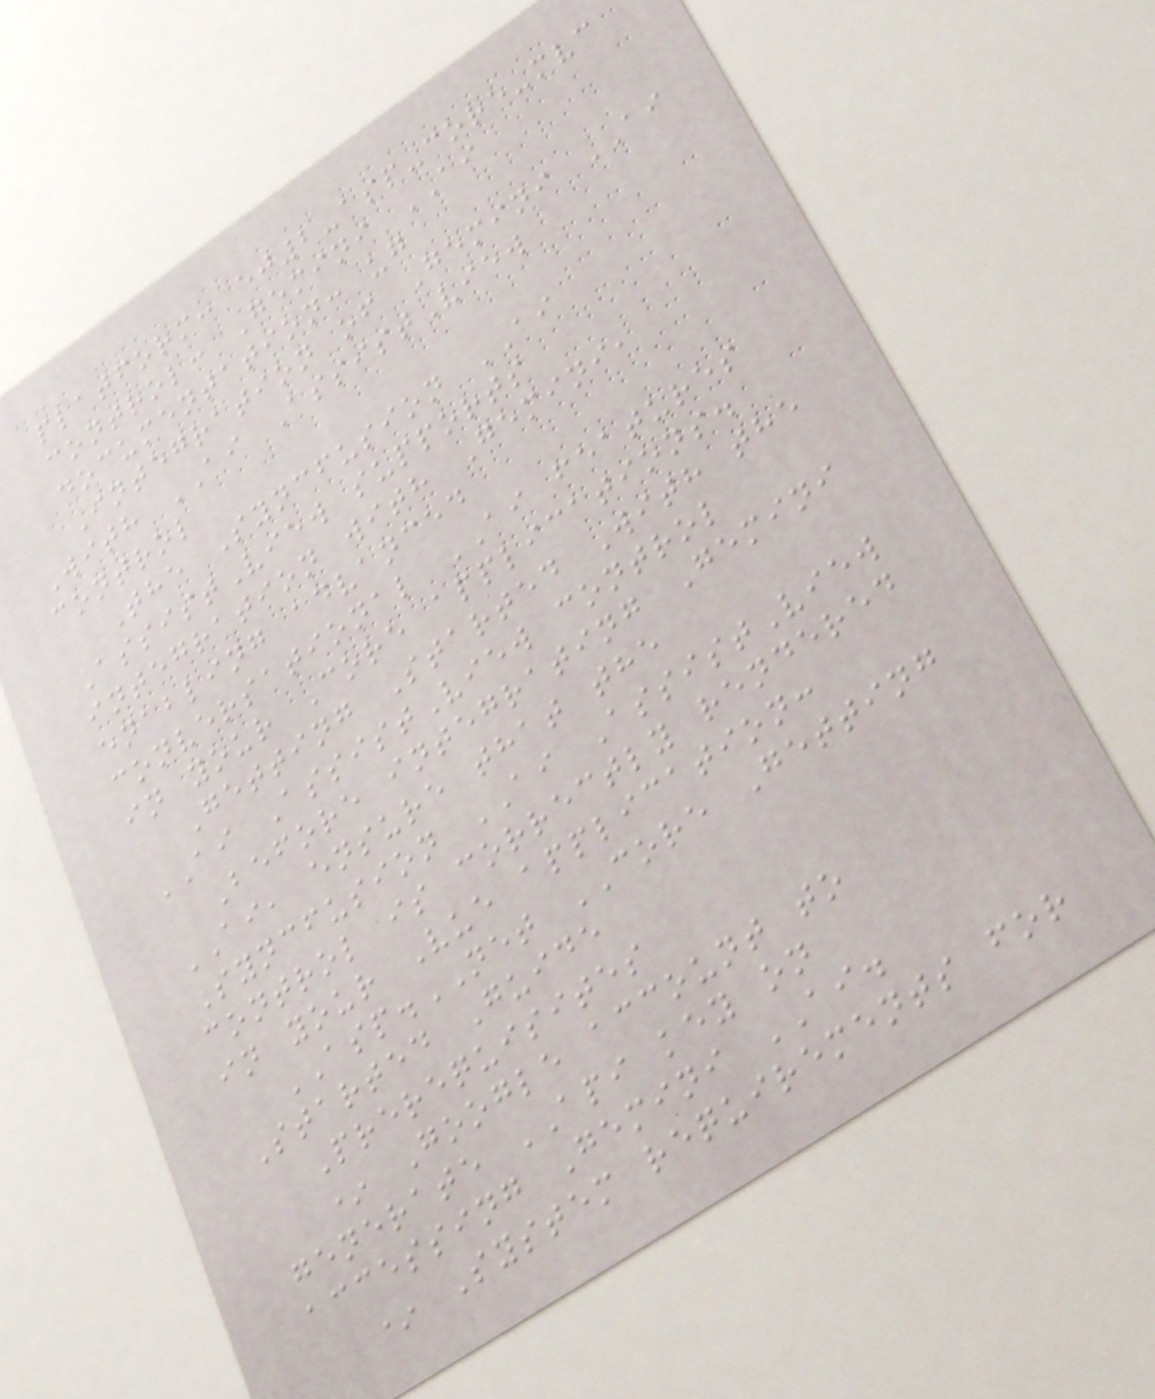platform: ej2-asp-core-mvc
control: Gemini AI
documentation: ug
Integration of Gemini AI
With AI AssistView
control
The Syncfusion AI
AssistView supports
integration with Gemini,
enabling advanced
conversational AI features
in your Core applications.
Getting Started With the
AI AssistView control
Before integrating Gemini
AI, ensure that the
Syncfusion AI AssistView
control is correctly rendered
in your Vue application:
ASP.NET CORE Getting
Started Guide
Prerequisites
* Google account to
generate API key on
accessing Gemini AI.
* System requirements for
